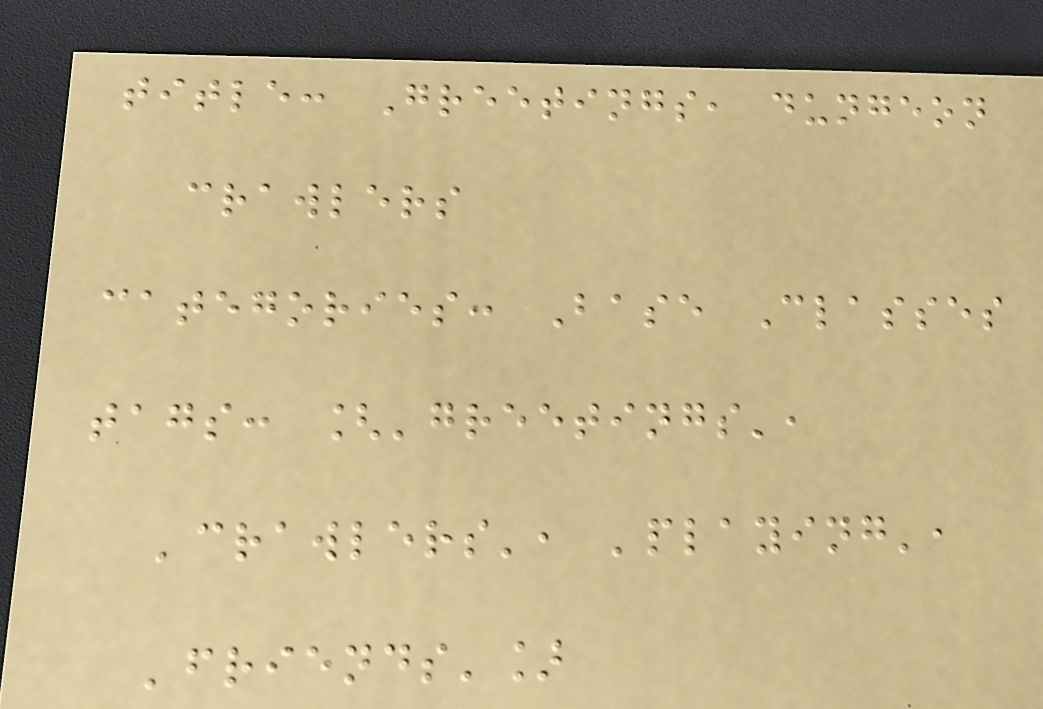title: Greetings, dungeon
crawlers
categories: Base Classes
tags: ['greetings',
'crawlers', 'playing',
'friends']
